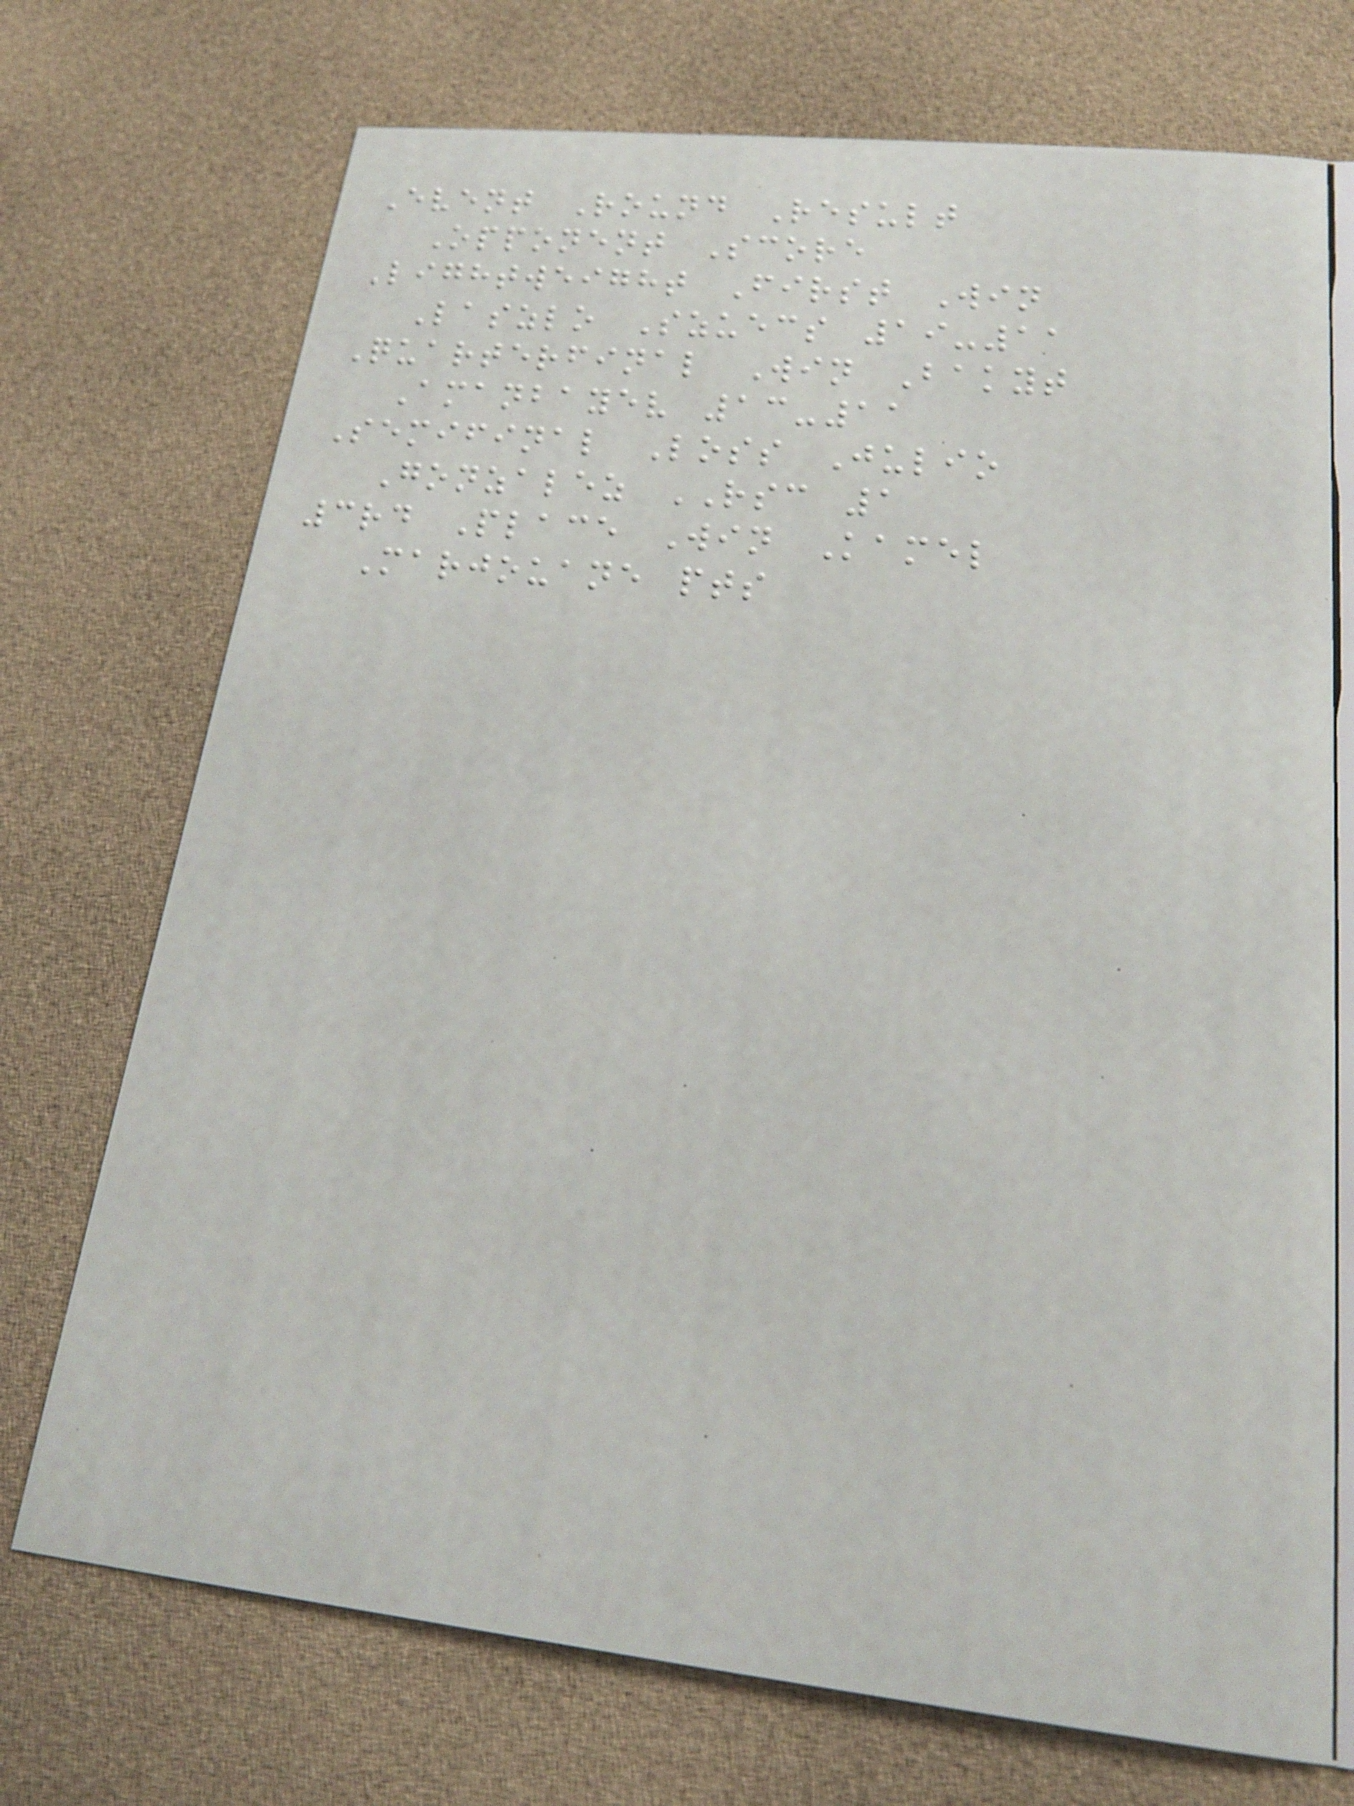Event Round Result
Opponent Score
Lightweight First Win
Laszlo Szuecs 19-11
Quarterfinal Win Bakyt
Amanbayev 13-11
Semifinal Loss Julio
Gonzalez RSC 1
3rd Place Win Kamel
Marjouane pts
